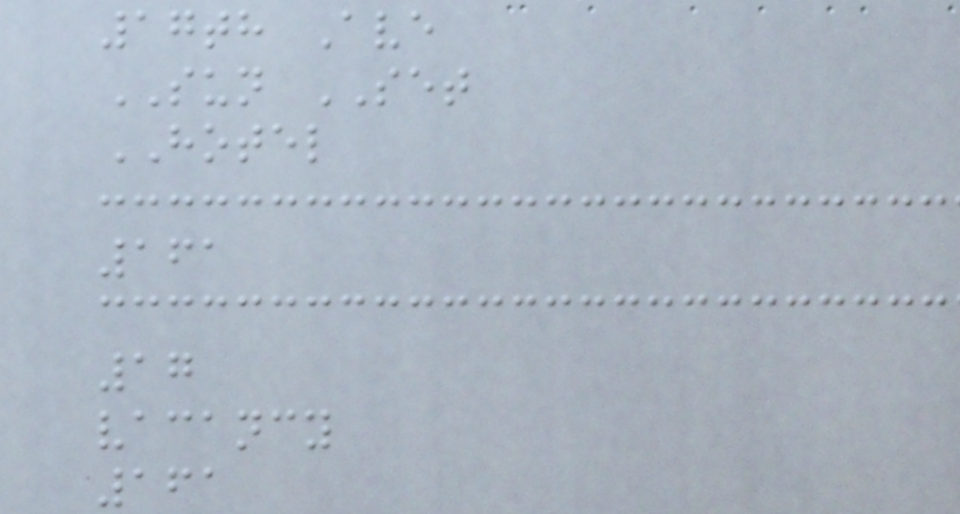17th Ave
SUN SET
HOTEL
161
17
vacancy
161
